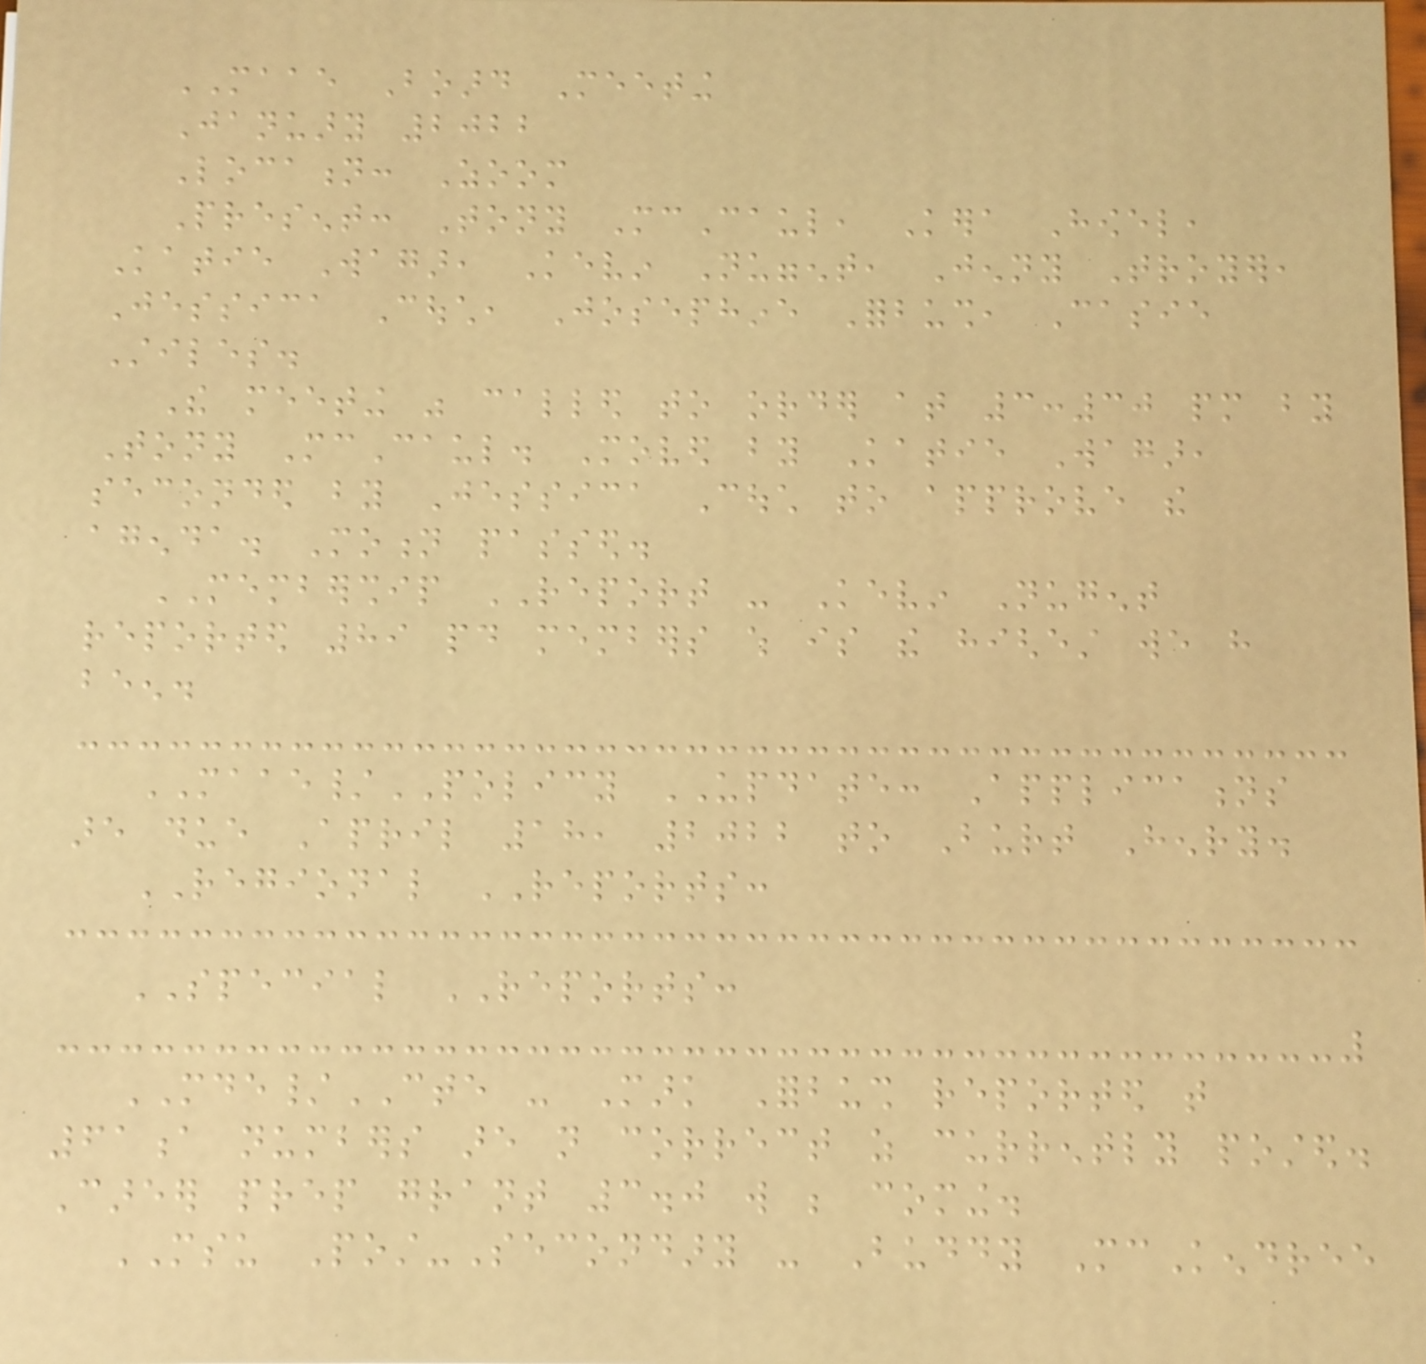MAAE Board Meeting
January 2022
Location: Zoom
Present: Tony McCaul, Kera Howel,
Katie Wagar, Kevin Nuggent, Jenny Troyer,
Jessica Couch, Josephine Forbush, Casie
Stiles.
The meeting was called to order at 3:30 pm by
Tony McCaul. Moved by Katie Wagar,
seconded by Jessica Couch to approve the
agenda. Motion passed.
MEMBERSHIP REPORT - Kevin Nugent
reported 89 paid members which is the highest we have
been.
MAAE/POLICY UPDATE: Applications
are due April 18, 2022 to Burt Henry.
REGIONAL REPORTS:
SPECIAL REPORTS:
MDE/CTE - Mark Forbush reported that
61a numbers are not correct as currently posted.
Career prep grant 3.0 will be coming.
MSU Post-Secondary - Buddy McKendree
